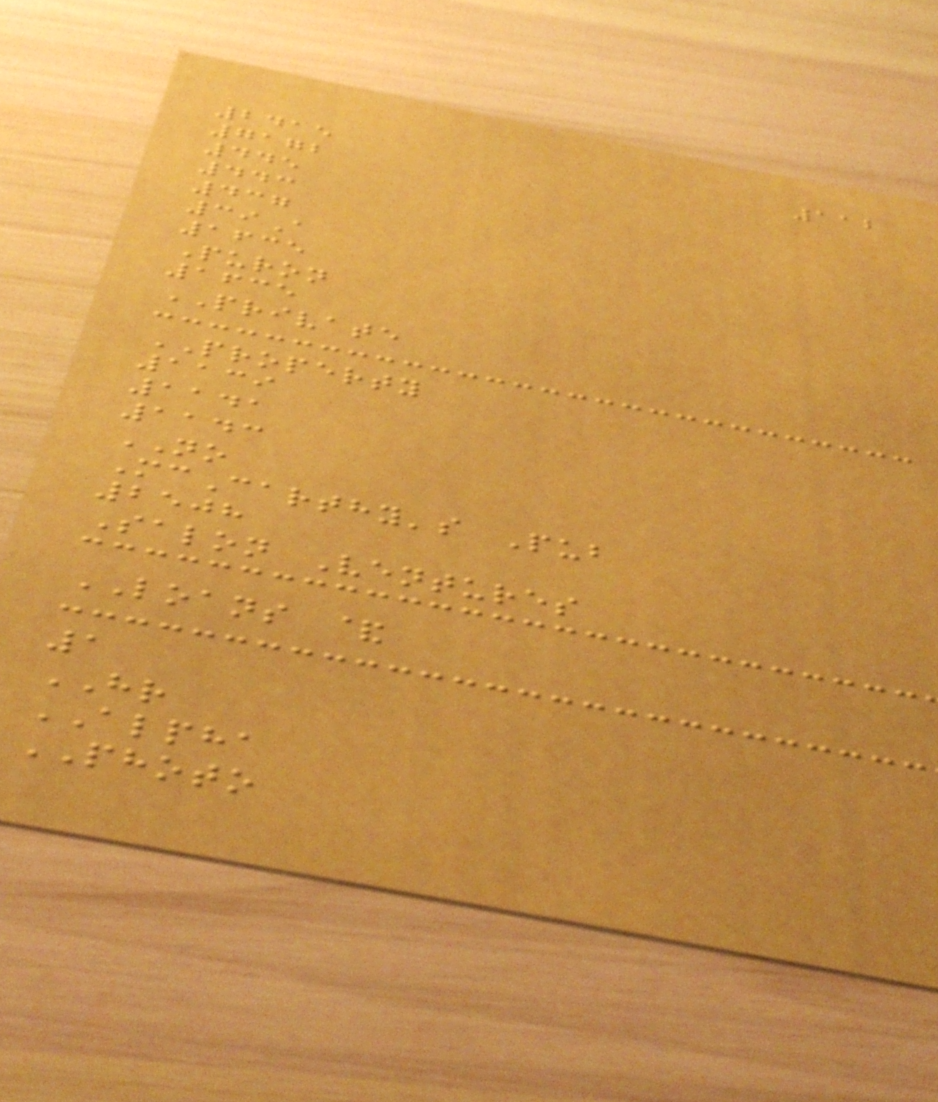112
2415
7172
445
443
437
39A
1635
Puron
1635
PRIVATE
PROPERTY
1139
1141
1143
NO
McCarthy's Pub
2508
Salon Ventures
LOANS &
1
HR
ALPHA
PHOTO
